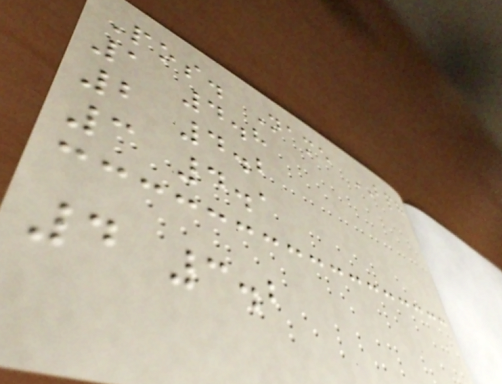Pos. Name BPG
1 4.8
2 4.2
3 4.1
4 3.2
